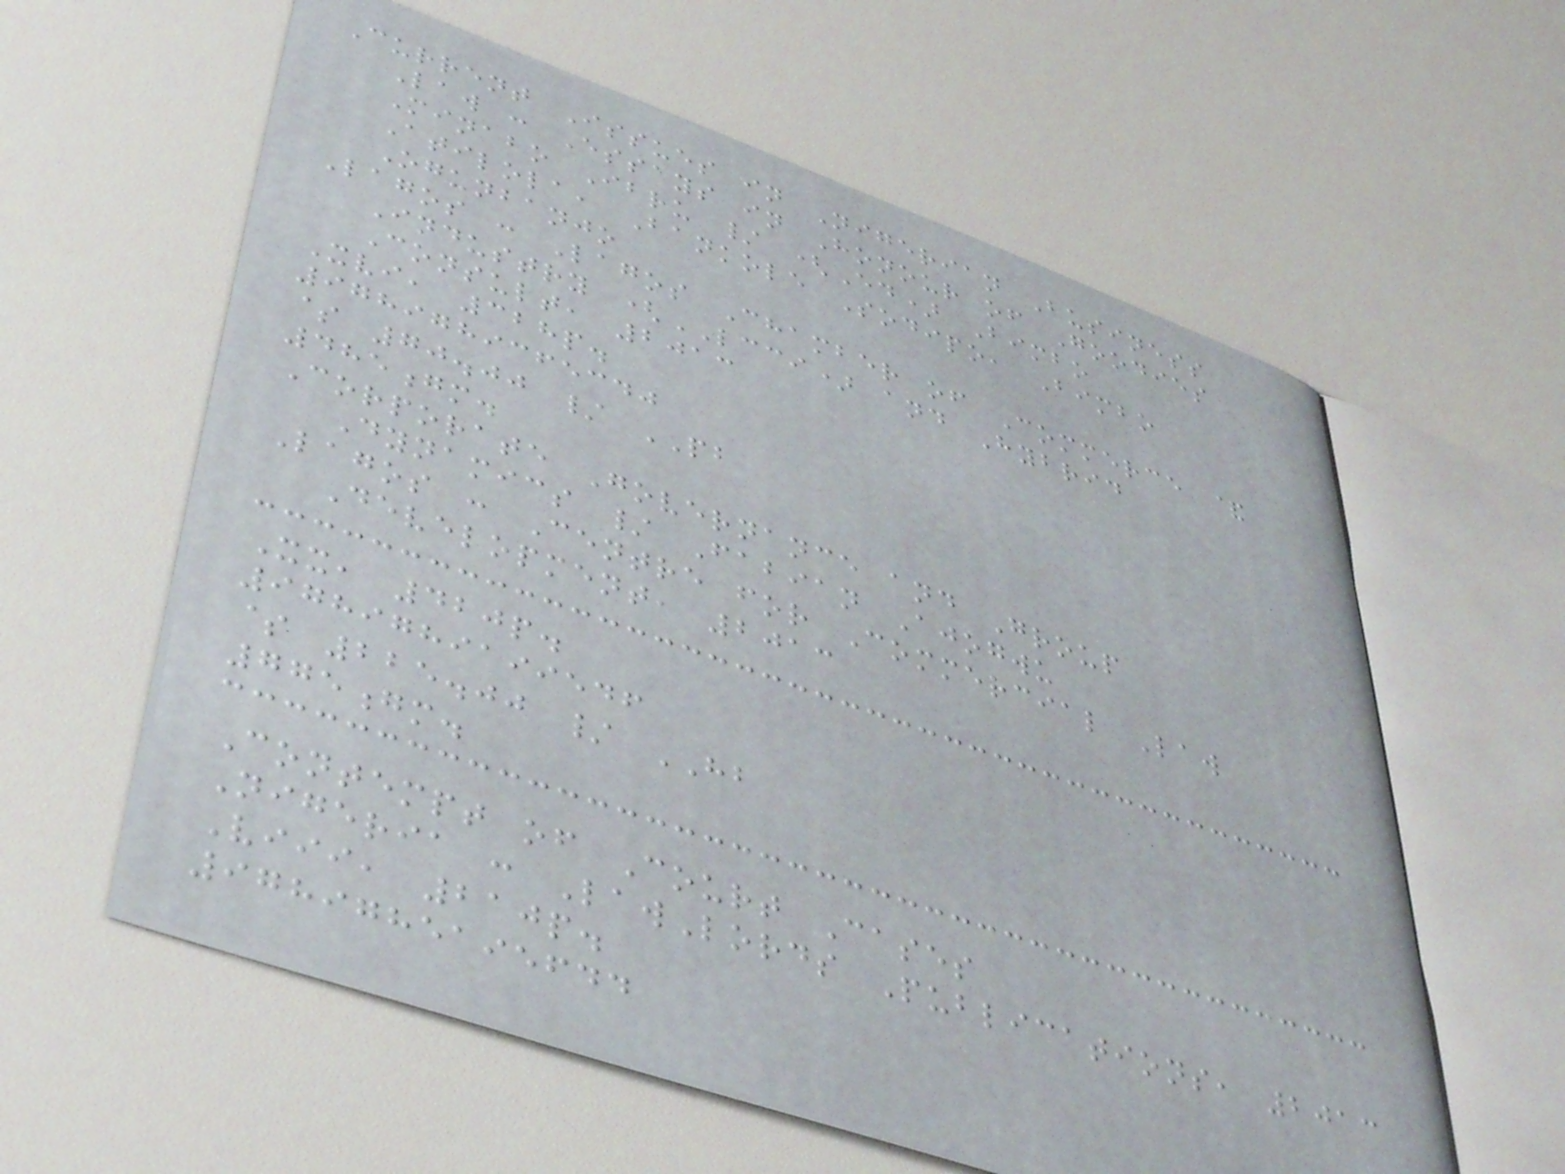Current Issues in Nigerian Business
Law : Essays in Honour of Goodies
Minabo Ibru / (Ed) Bimbo
Atilola, Bankole Sodipo, Bimbo
Ogunbanjo
Lagos : Lagos Chamber of Commerce &
Industry (LCCI) and Hybrid
Consult, 2013
Xvi, 328p.
9789789365340
$ 70.00 / PB
485gm.
Corporate Governance and Group
Dynamics / Fabian Ajogwu
Lagos : Centre for Commercial Law
Development, 2013
Xx, 420p.
9789789199546
$ 225.00 / HB
775gm.
Contempt of Court Cases
Nigeria : LawLords Publications, 2013
Viii, 210p.
9789785195644
